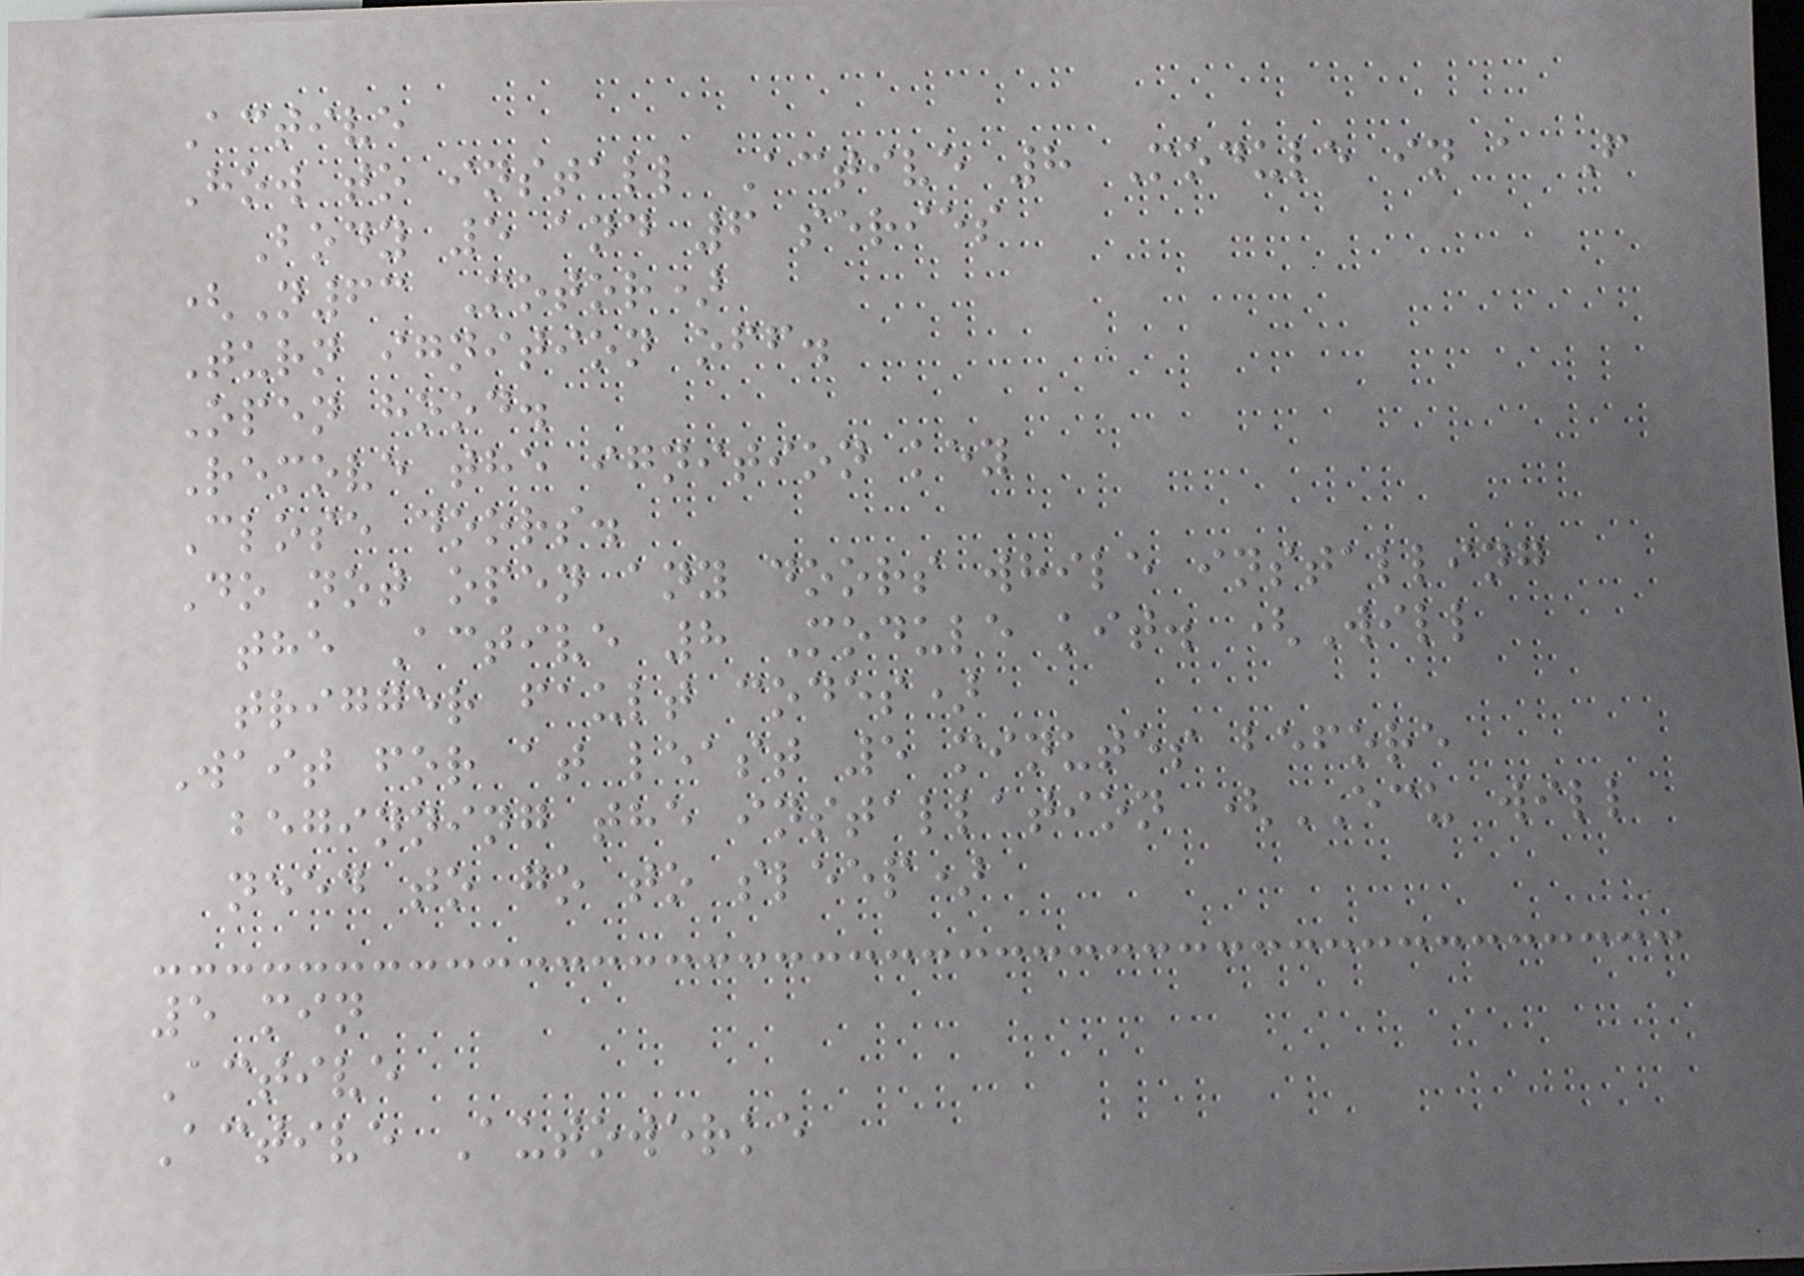Active
How to install Active 8 Module in a F
Body 5 and 6 series
(N63 Motor)
Turn ignition off.
Open hood.
Remove the ignition key
Close doors.
Do not open any doors while installing
the Active 8 Module kit. (Will
trigger fault codes)
Wait for at least 5 minutes before
beginning the installation (ECU will
need to go to sleep)
5 min
Active
Active Autowerke
